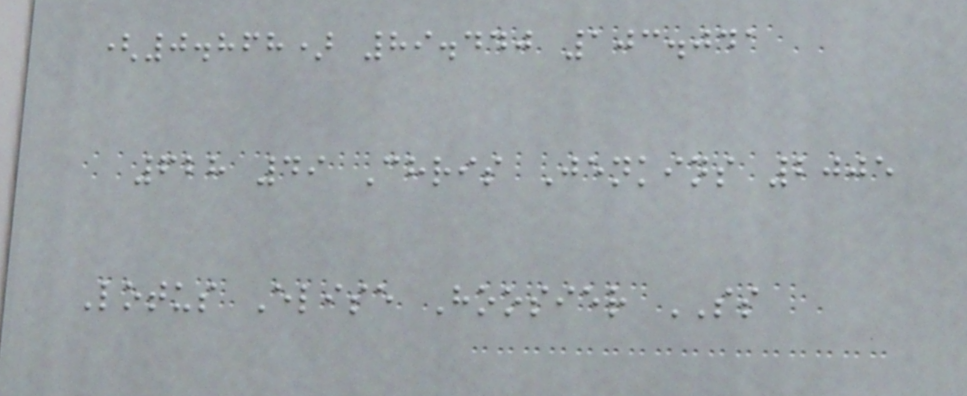(0.868) 89.440 103.041
628 49 Chris Jenkins 2005
Lotus Elise Hoosier SS
